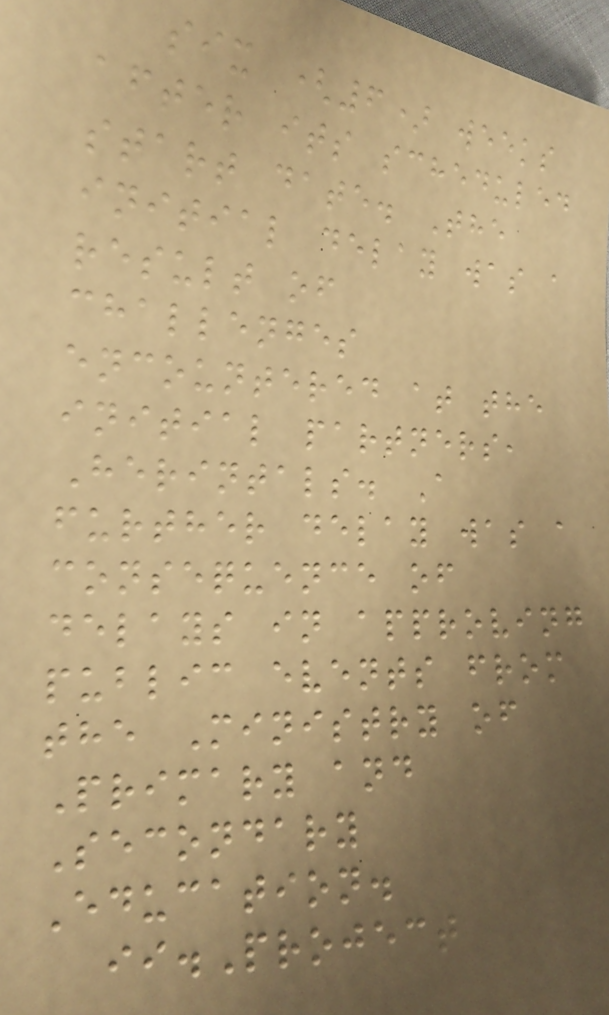six (6) weeks
after its scheduled
start date. The
initial delay was a
result of
challenges
encountered at the
initial partners,
Herintals. A
further delay was a
consequence of
delays in approving
public events from
the Ministry of
Primary and
Secondary
Education.
ii.Project
